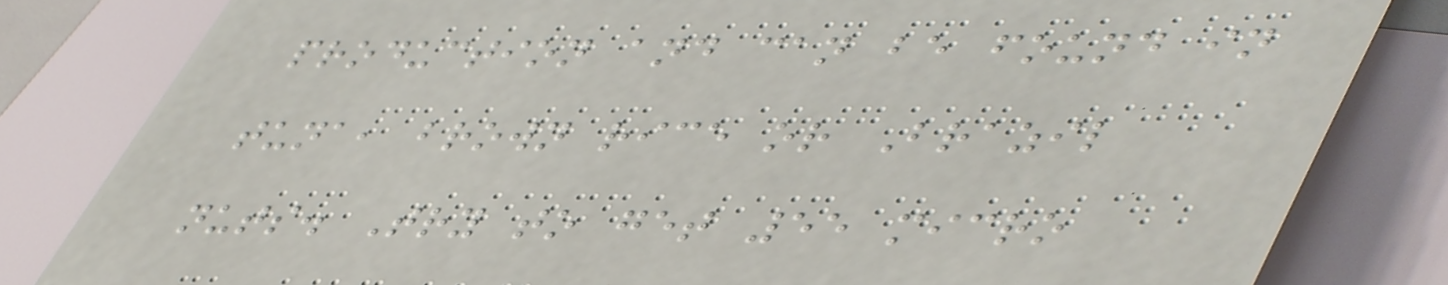production and can be found in
tuna, brown rice or Brazil
nuts. Try to get 55 micro
